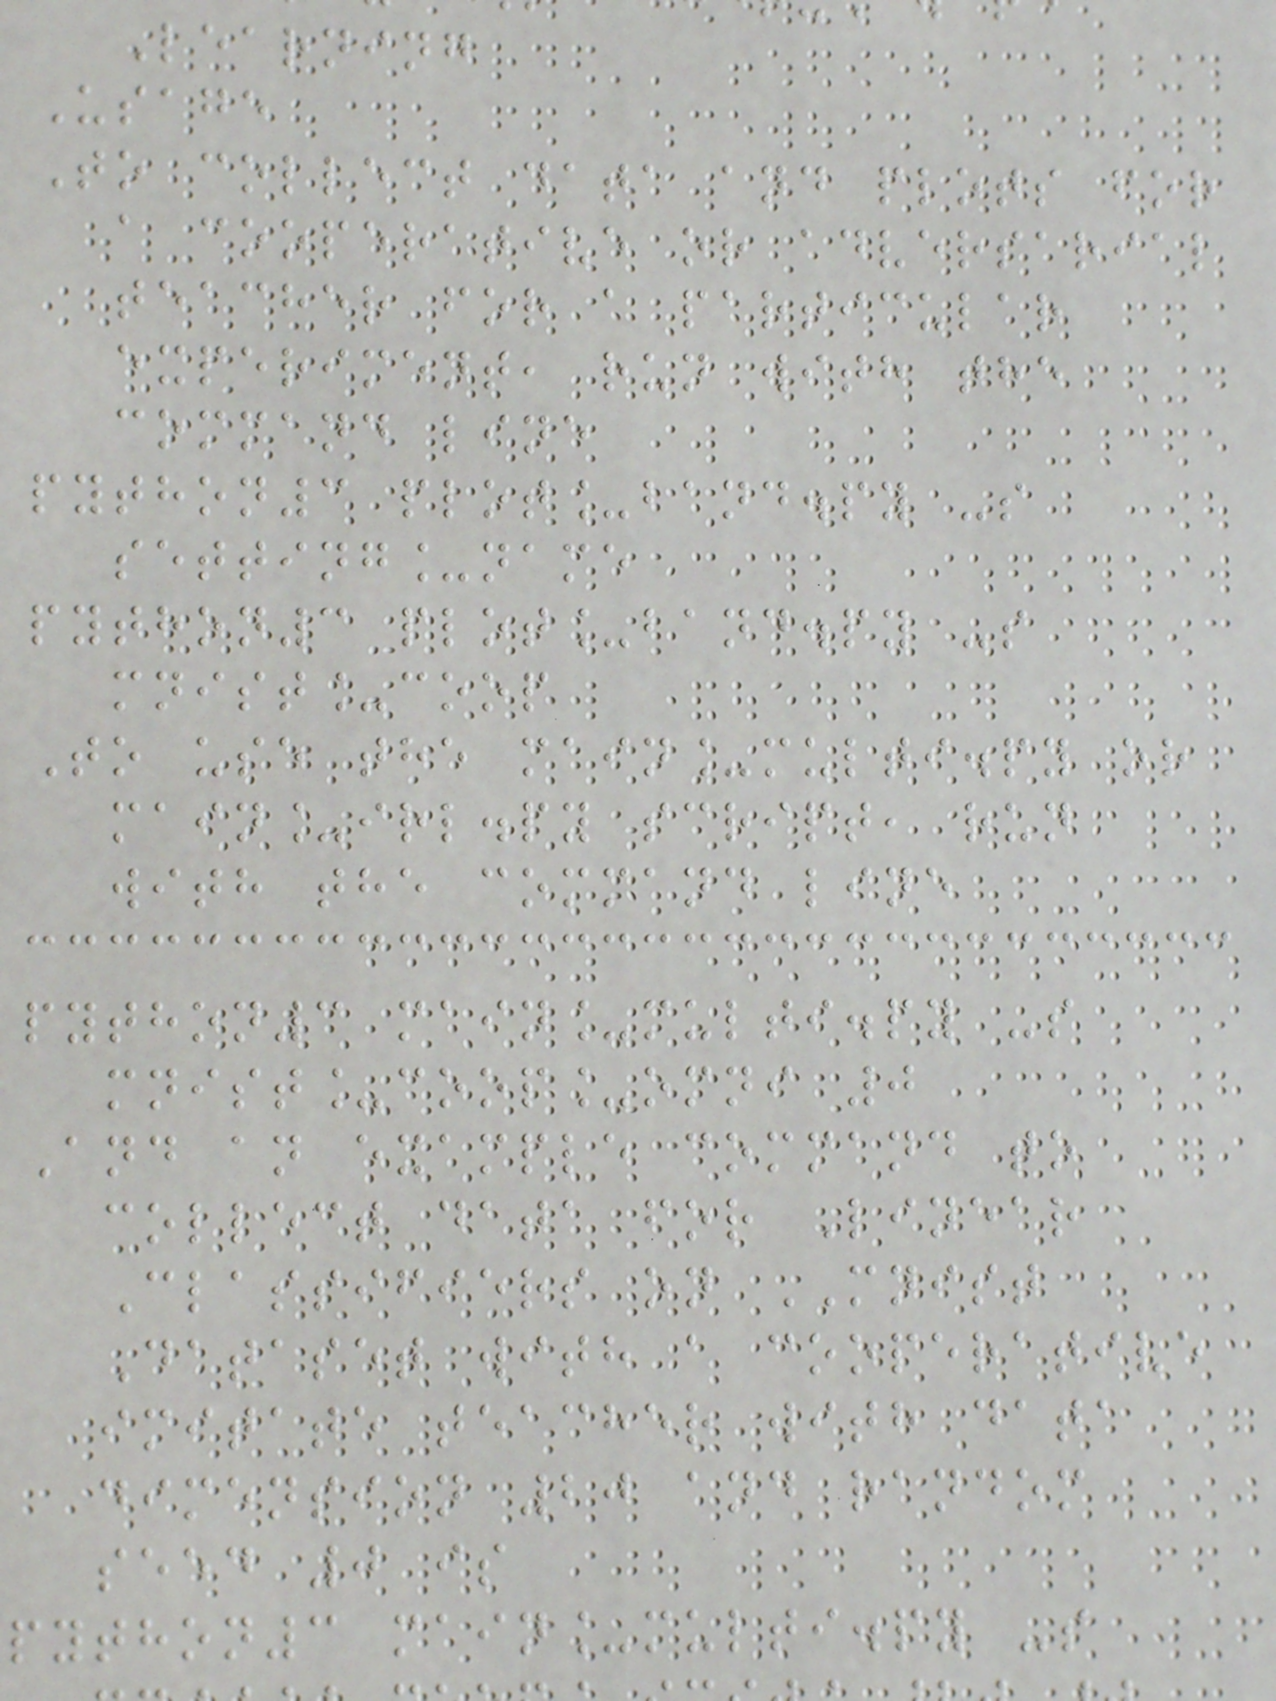Learning
Usage
To collect data and plots for
a cooperative or adversarial
teacher for a particular
experiment, run with the
command line
python3 plot_band.py -s
setting_name
python3 plot_band.py -s
mnist_coop
To use the main_multi.py or
main_irl.py script, run
with the command line
python3 main_multi.py -s
mnist_coop_omni 0
And an example command to
collect data for Linear
Classifiers on MNIST
Dataset with a cooperative
imitate teacher with data
dimension 20 and random
seed 0 is
python3 main_multi.py -s
